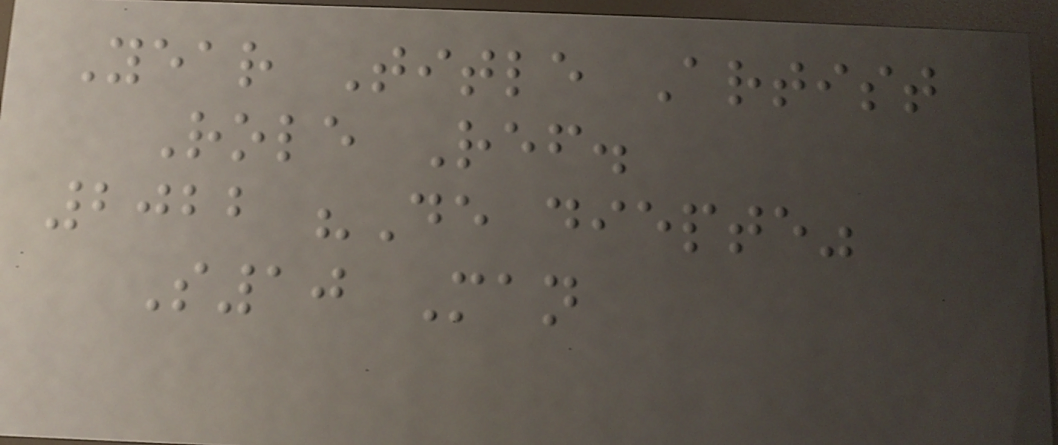Year Title Artist
Role Ref.
2022 "De diepte"
S10 Man
